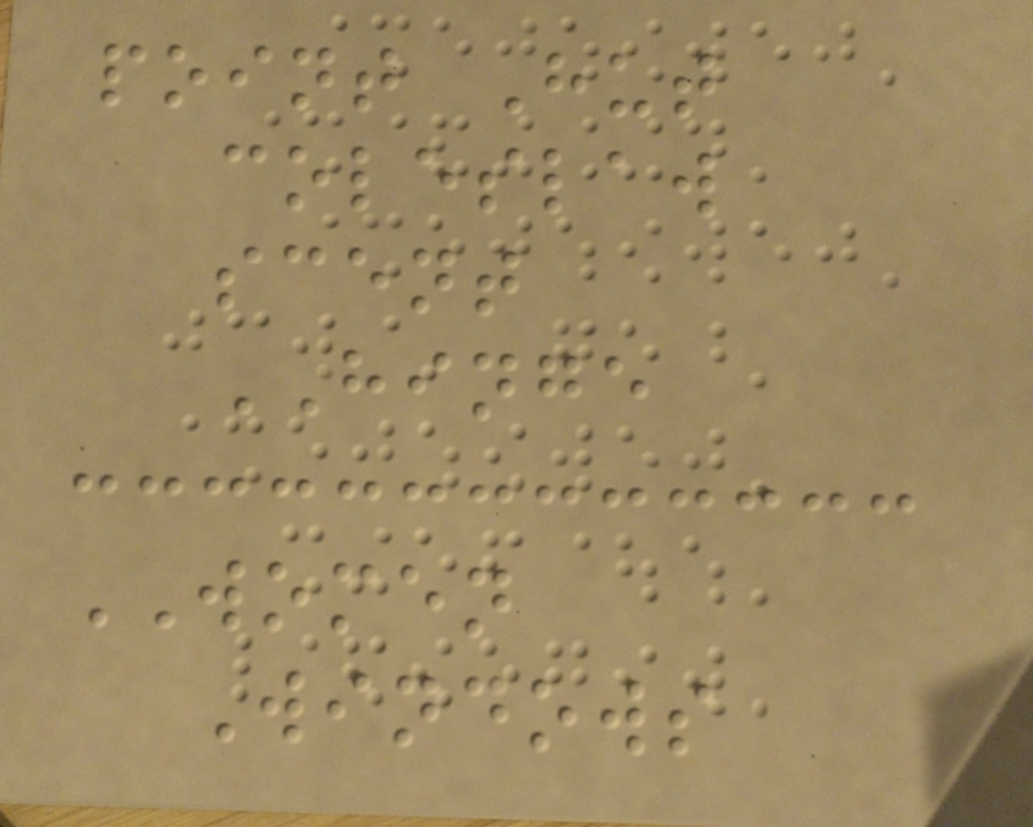point Hut
coleslaw
scent
HINGE
WOMEN
Windows
